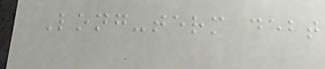Long-term debt
